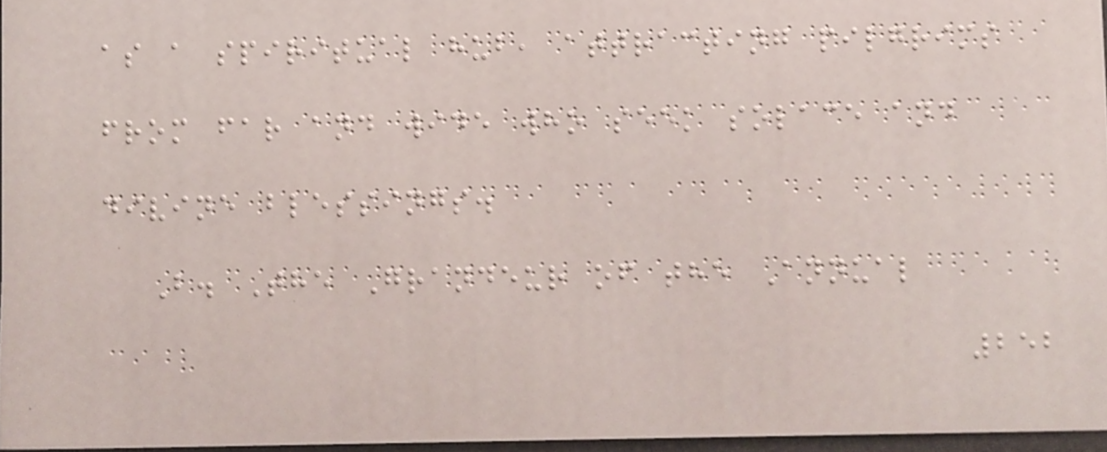as a spiritual hub, attracting pilgrims
from far and wide who seek solace and
divine blessings.
B. The Grandeur of the Annual
252
